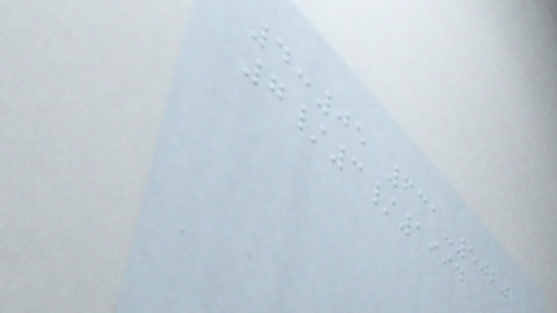4:05 631-5020
7/3/1994
